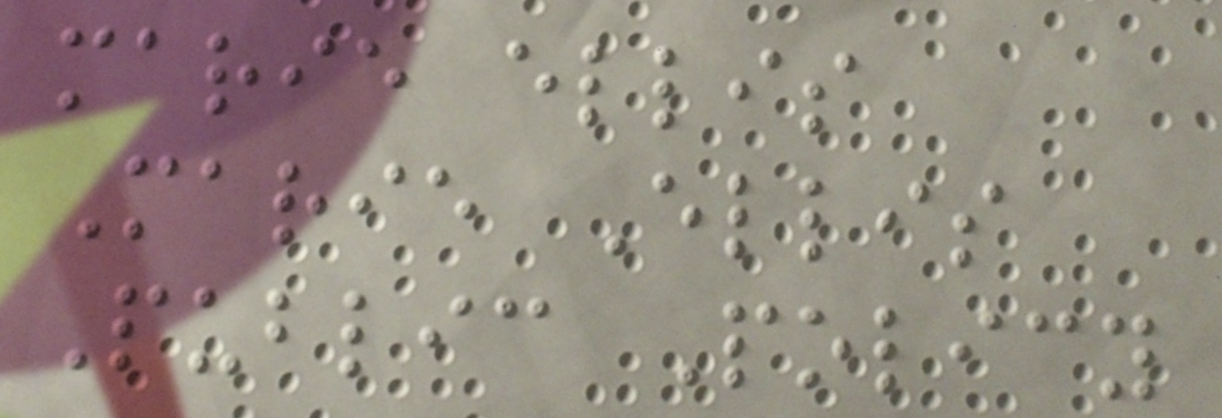marie ellis
Marie Ellis
Public Policy
